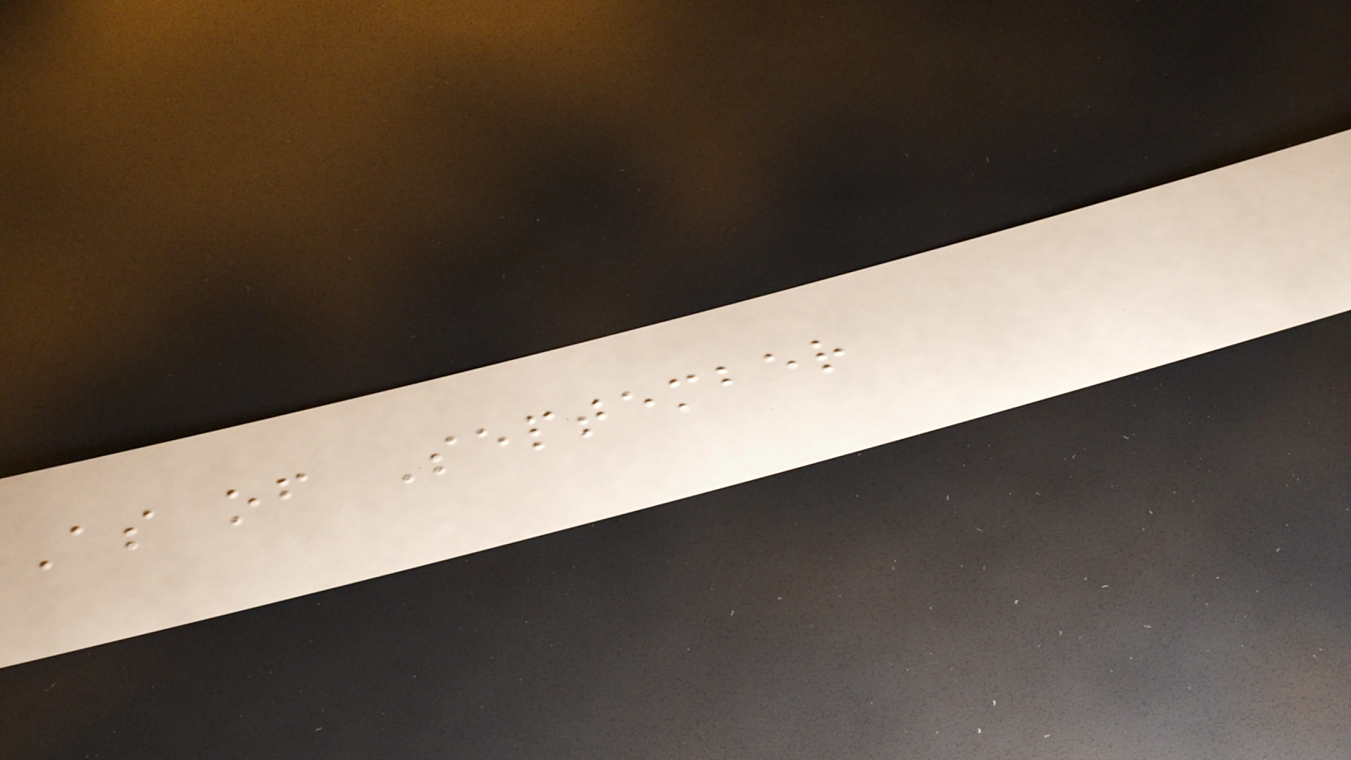As of September
